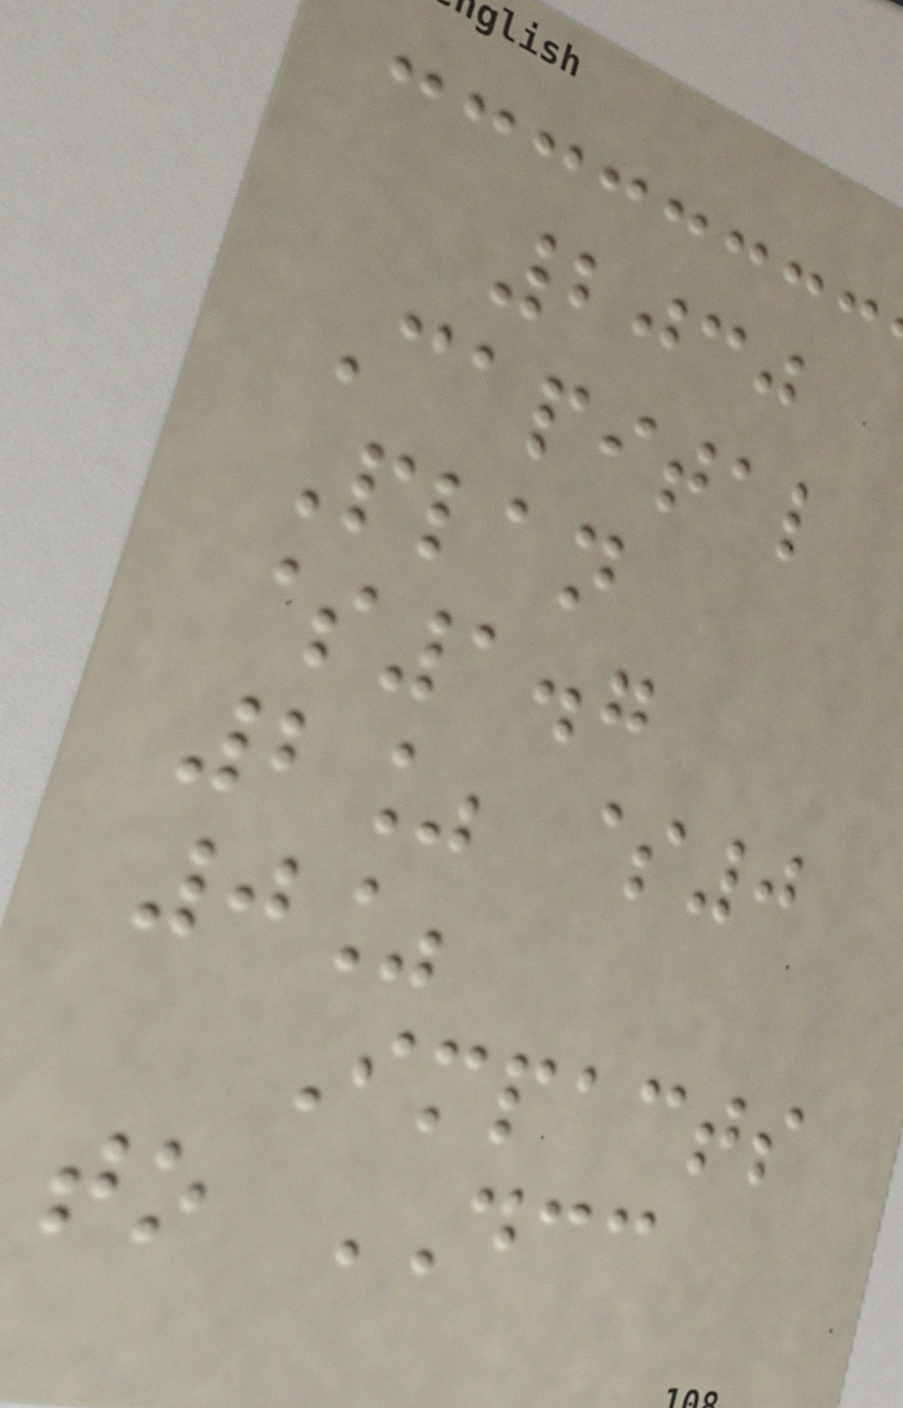2030
Capital
Plan
$1.7
2% $0
0%
Impacts
to DCC
